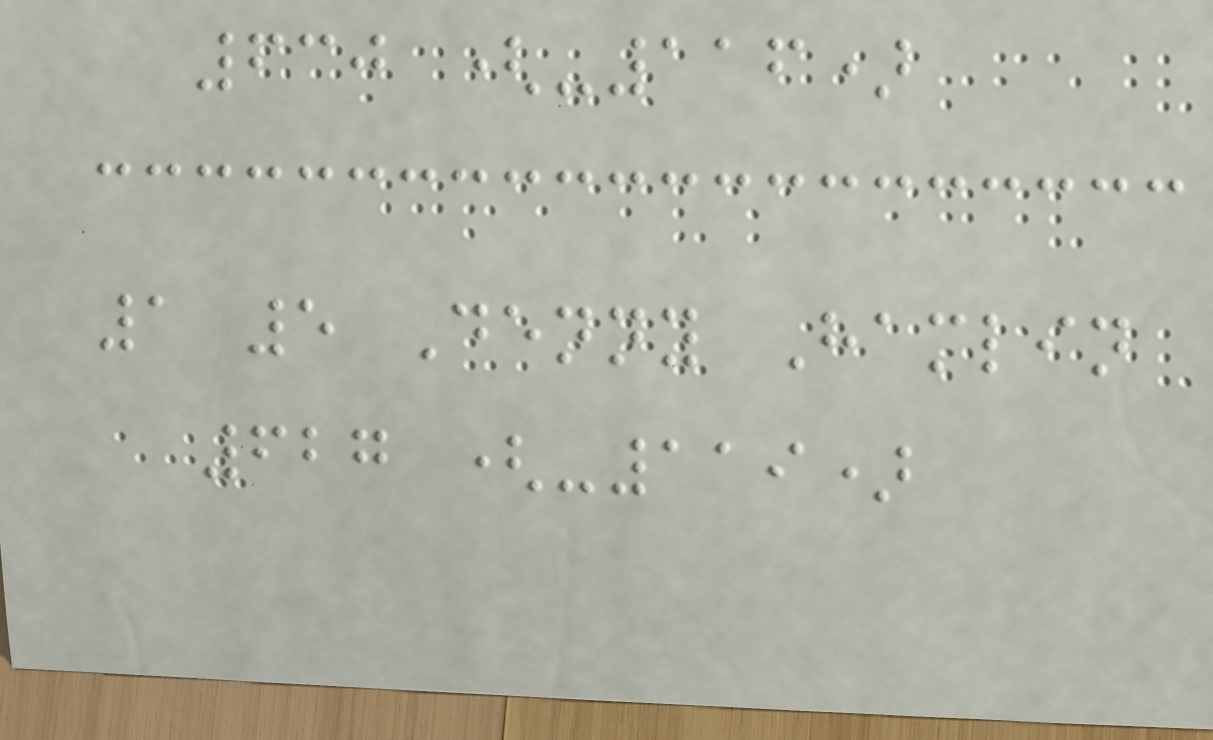630 (-116)
1 5 Denny Hamlin
627 (-119)
